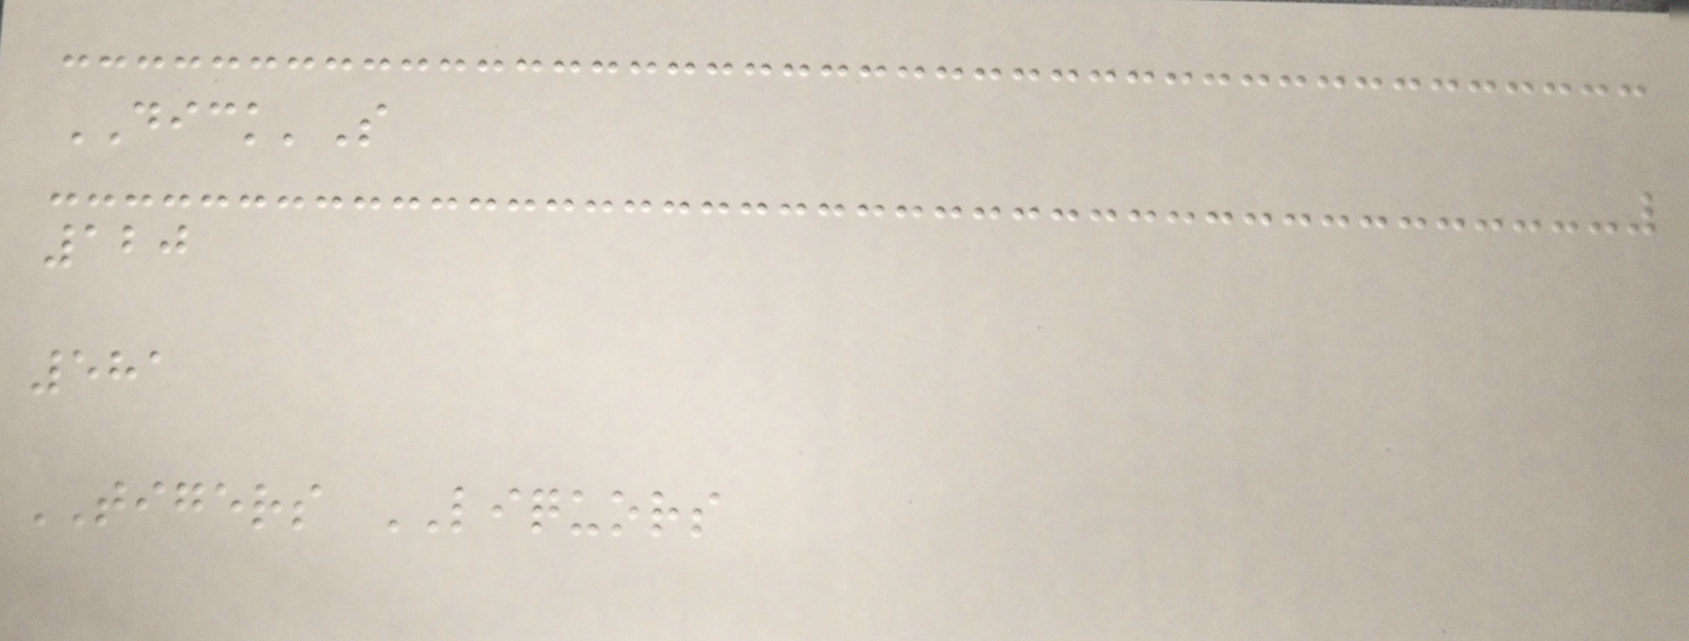DICK'S
120
581
TIGERS LIQUORS
